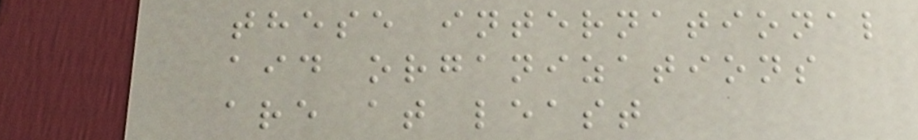these international
aid organizations
are at least
